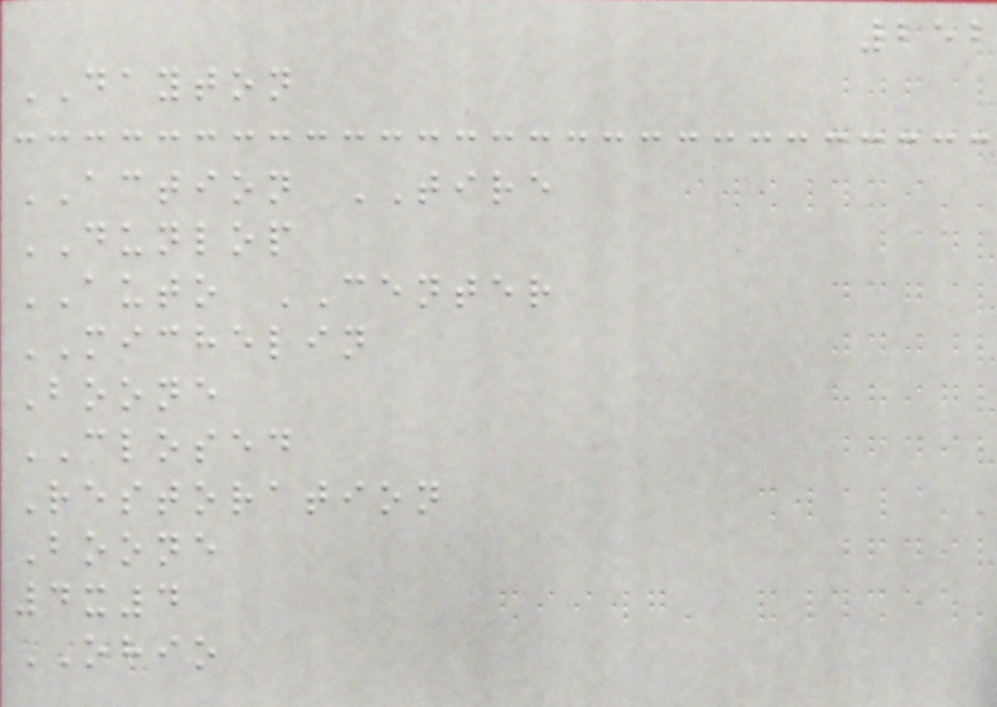252
DAYTON
ACTION TIRE
DUNLOP
AUTO CENTER
MICHELIN
Boone
CLOSED
Restoration
Boone
4x4
OHIO
